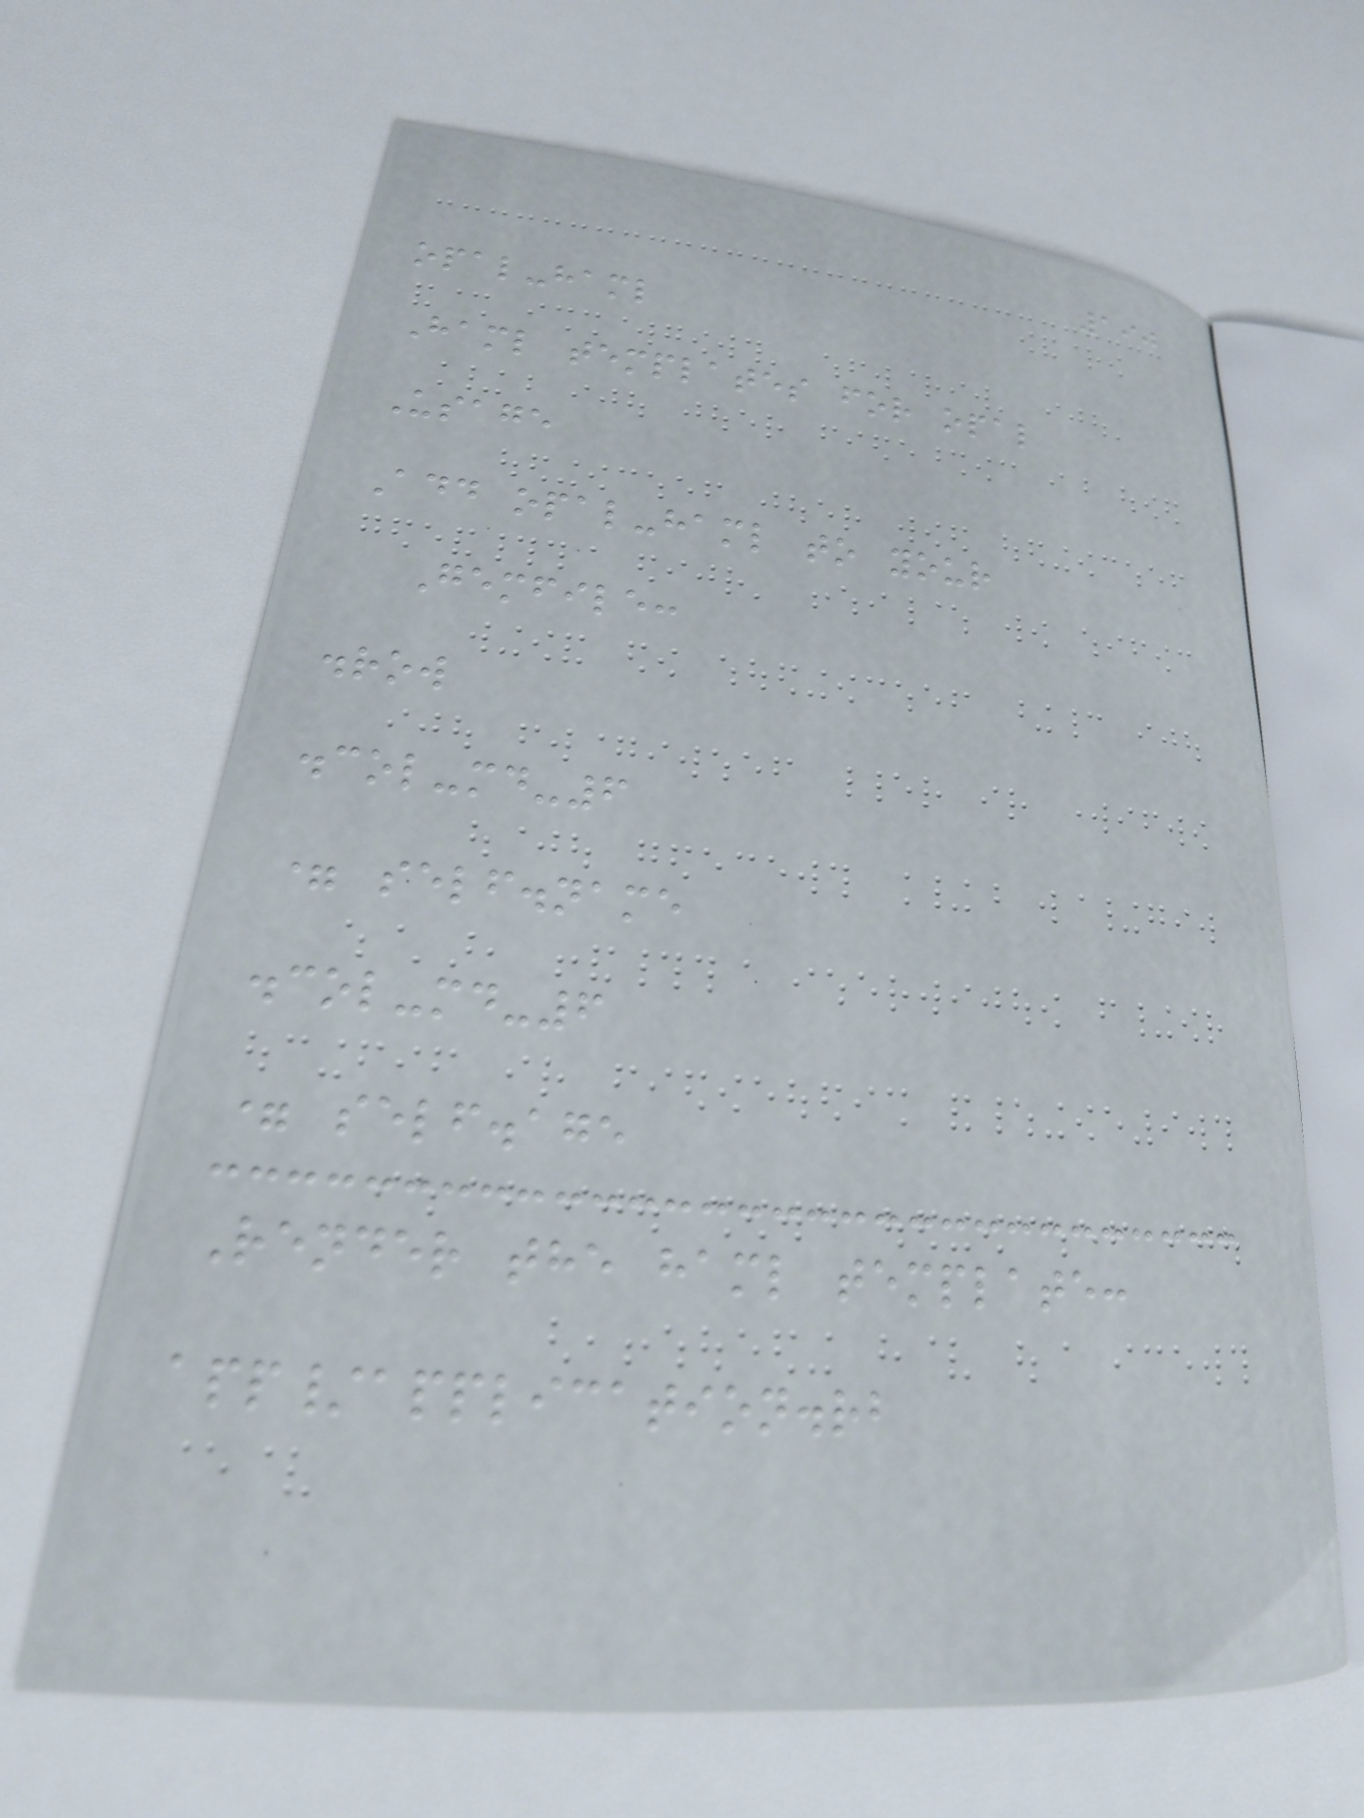190
opal-haml
Haml templates for opal
Usage
Add opal-haml to your
Gemfile:
.row
.col-md-6
= self.name
.col-md-6
= self.age
Render the haml template:
app/application.rb
